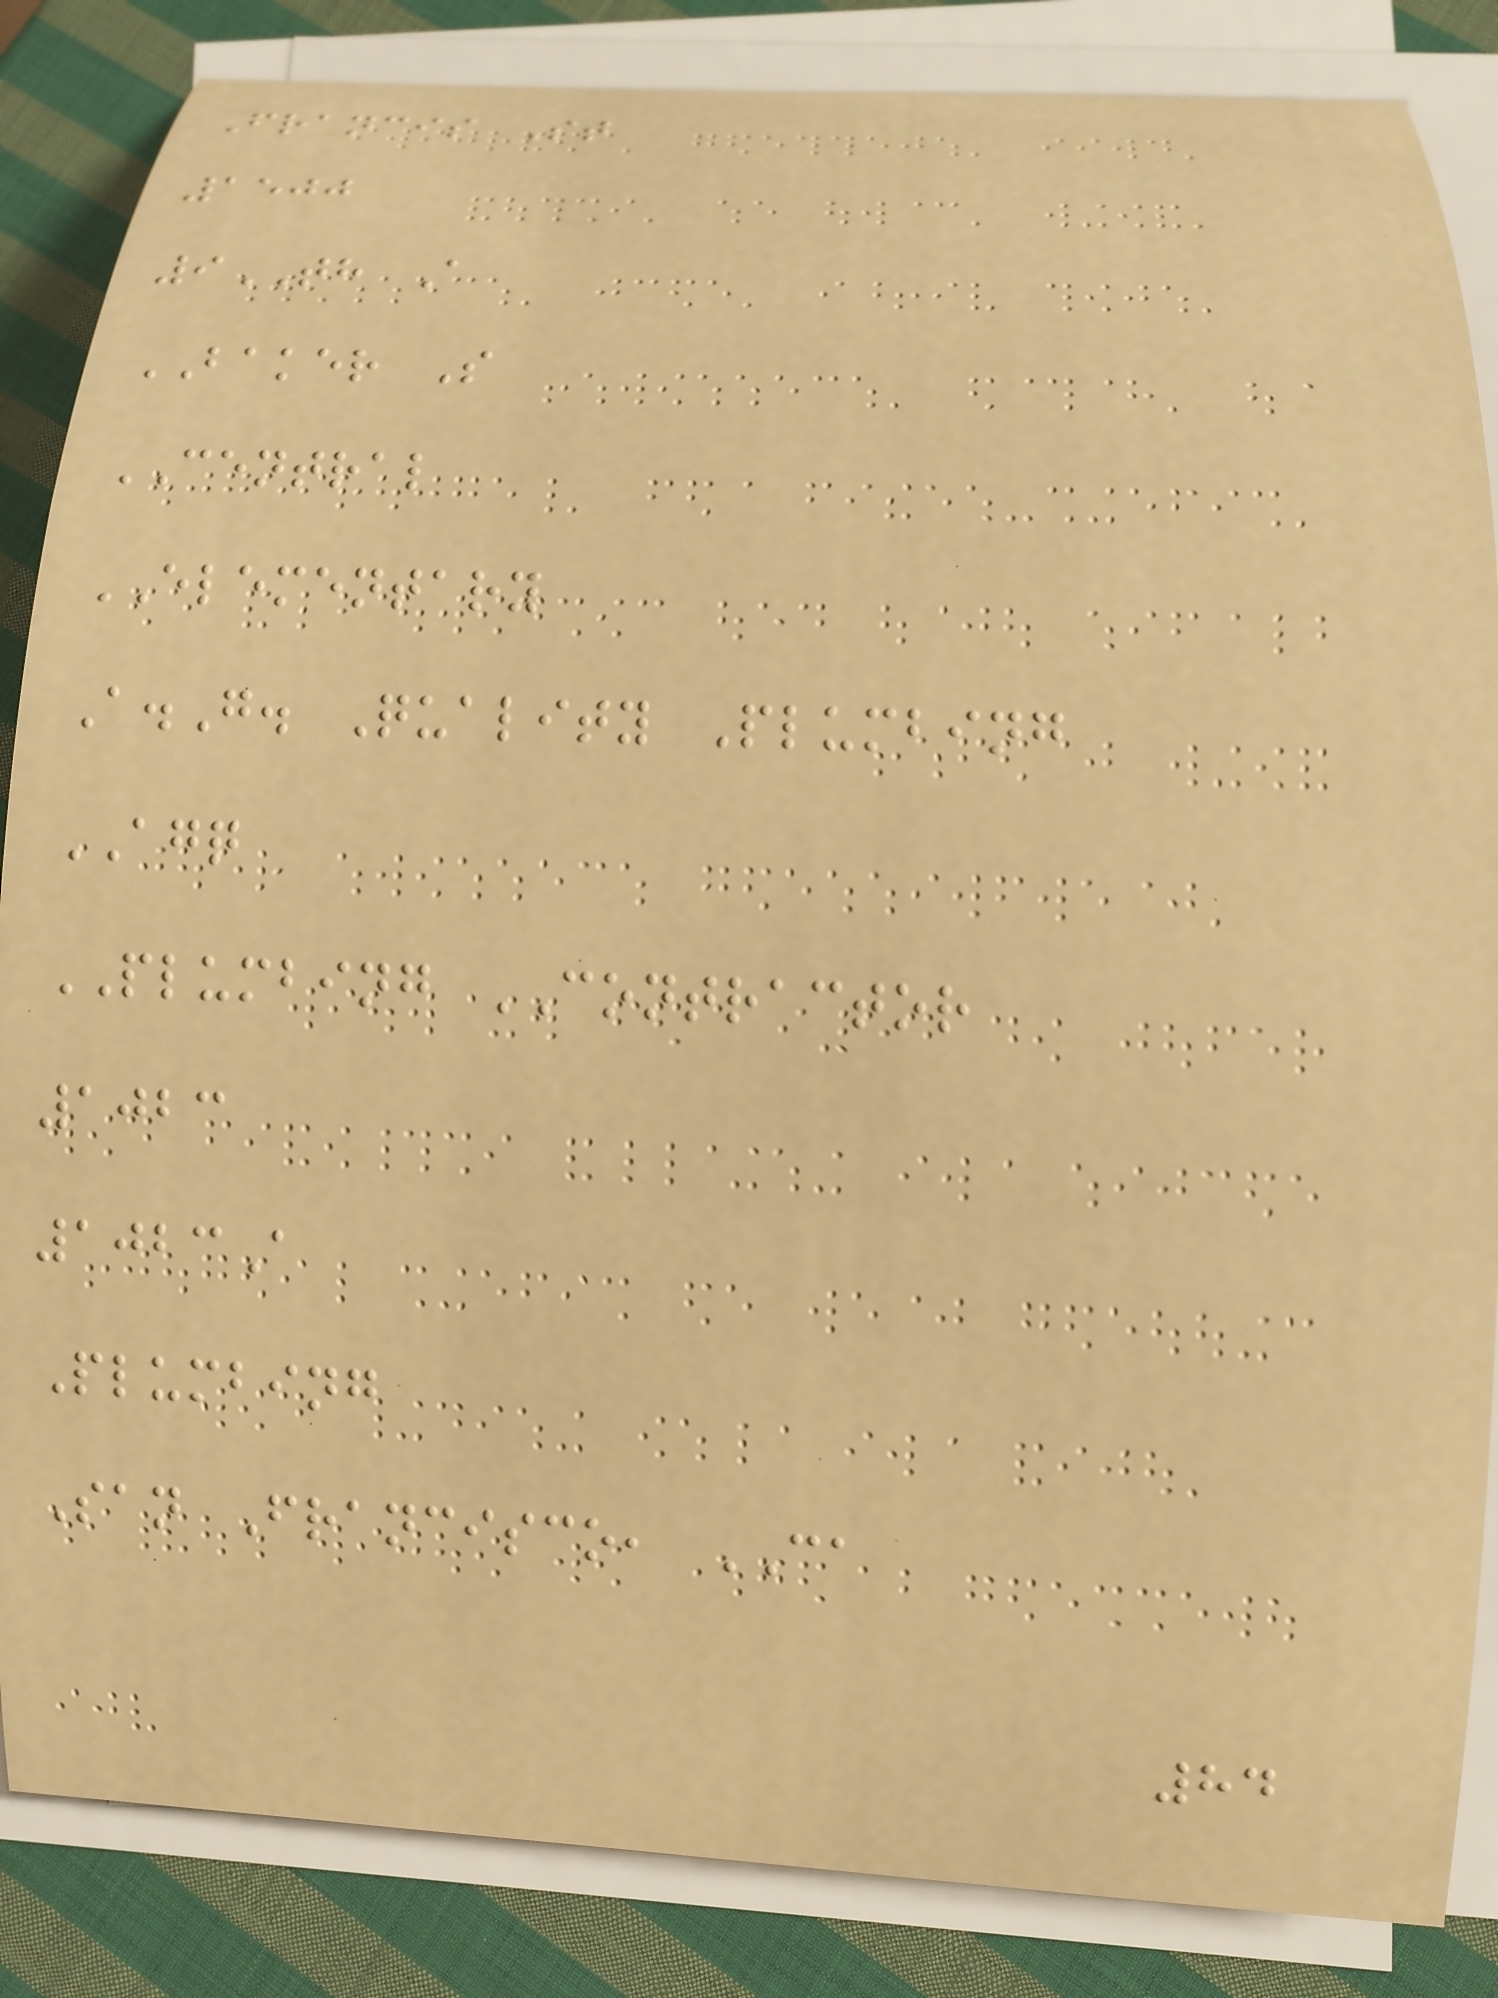Francis St
1500
9TH A
BAKER S
CENTRAL
ELEMENTARY
A.G. Quality Plumbing
AGQ
PLUMBING CONTRACTOR
1023
1023A
Plumbing
San Francisco, CA
84
